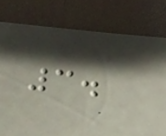3.
